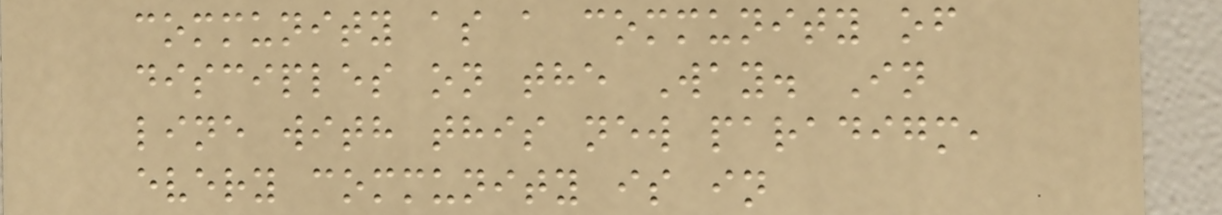community as a community of
disciples on the Way. In
line with this new paradigm,
every community is in
